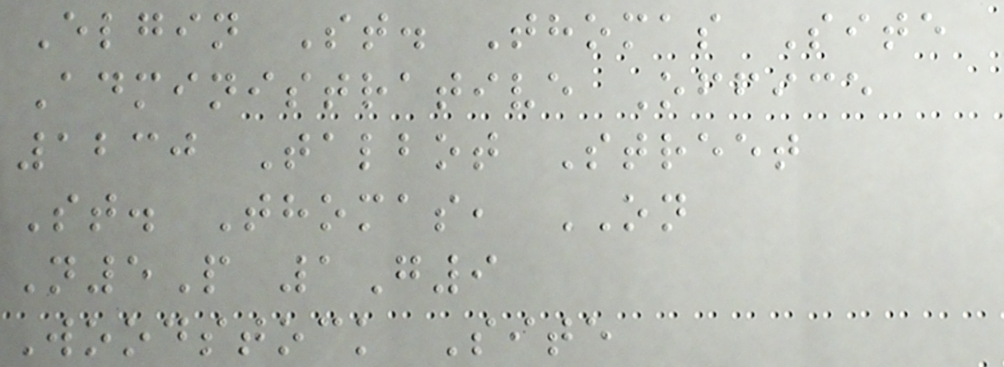Elgin St. Thomas Site
Administrative Office
1230 Talbot Street
St. Thomas, ON
N5P 1G9
Woodstock Site
